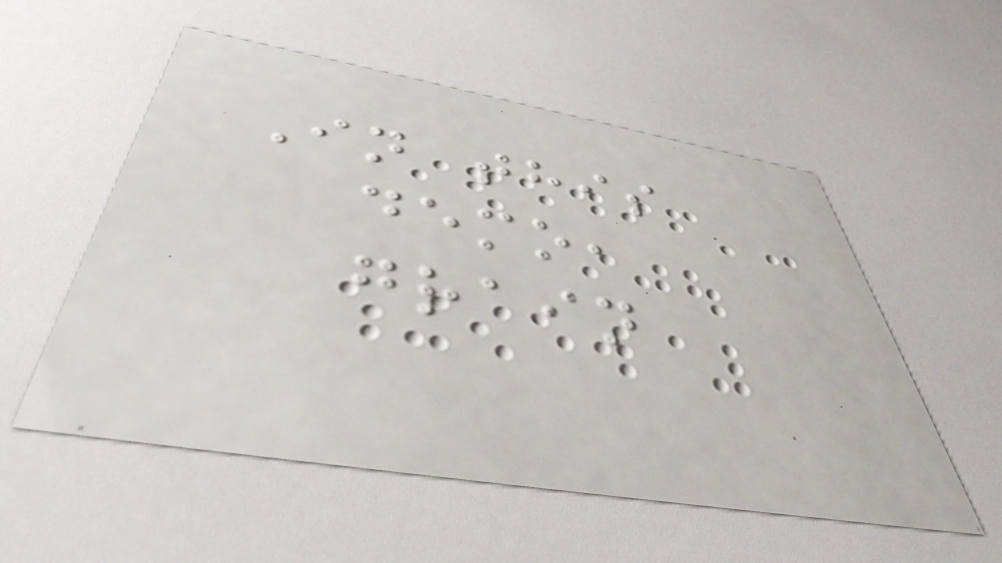In this
demo,
grain
